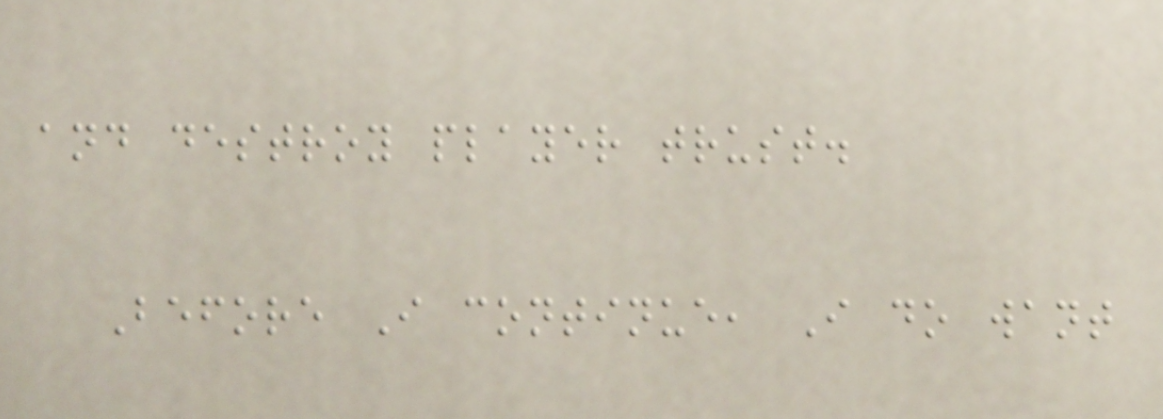and destroy player trust.
Before I continue, I do want
